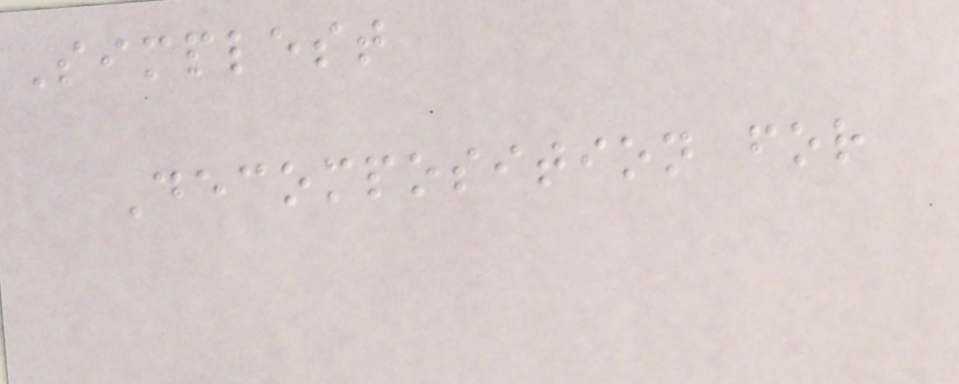Simplest
Decomposition for
